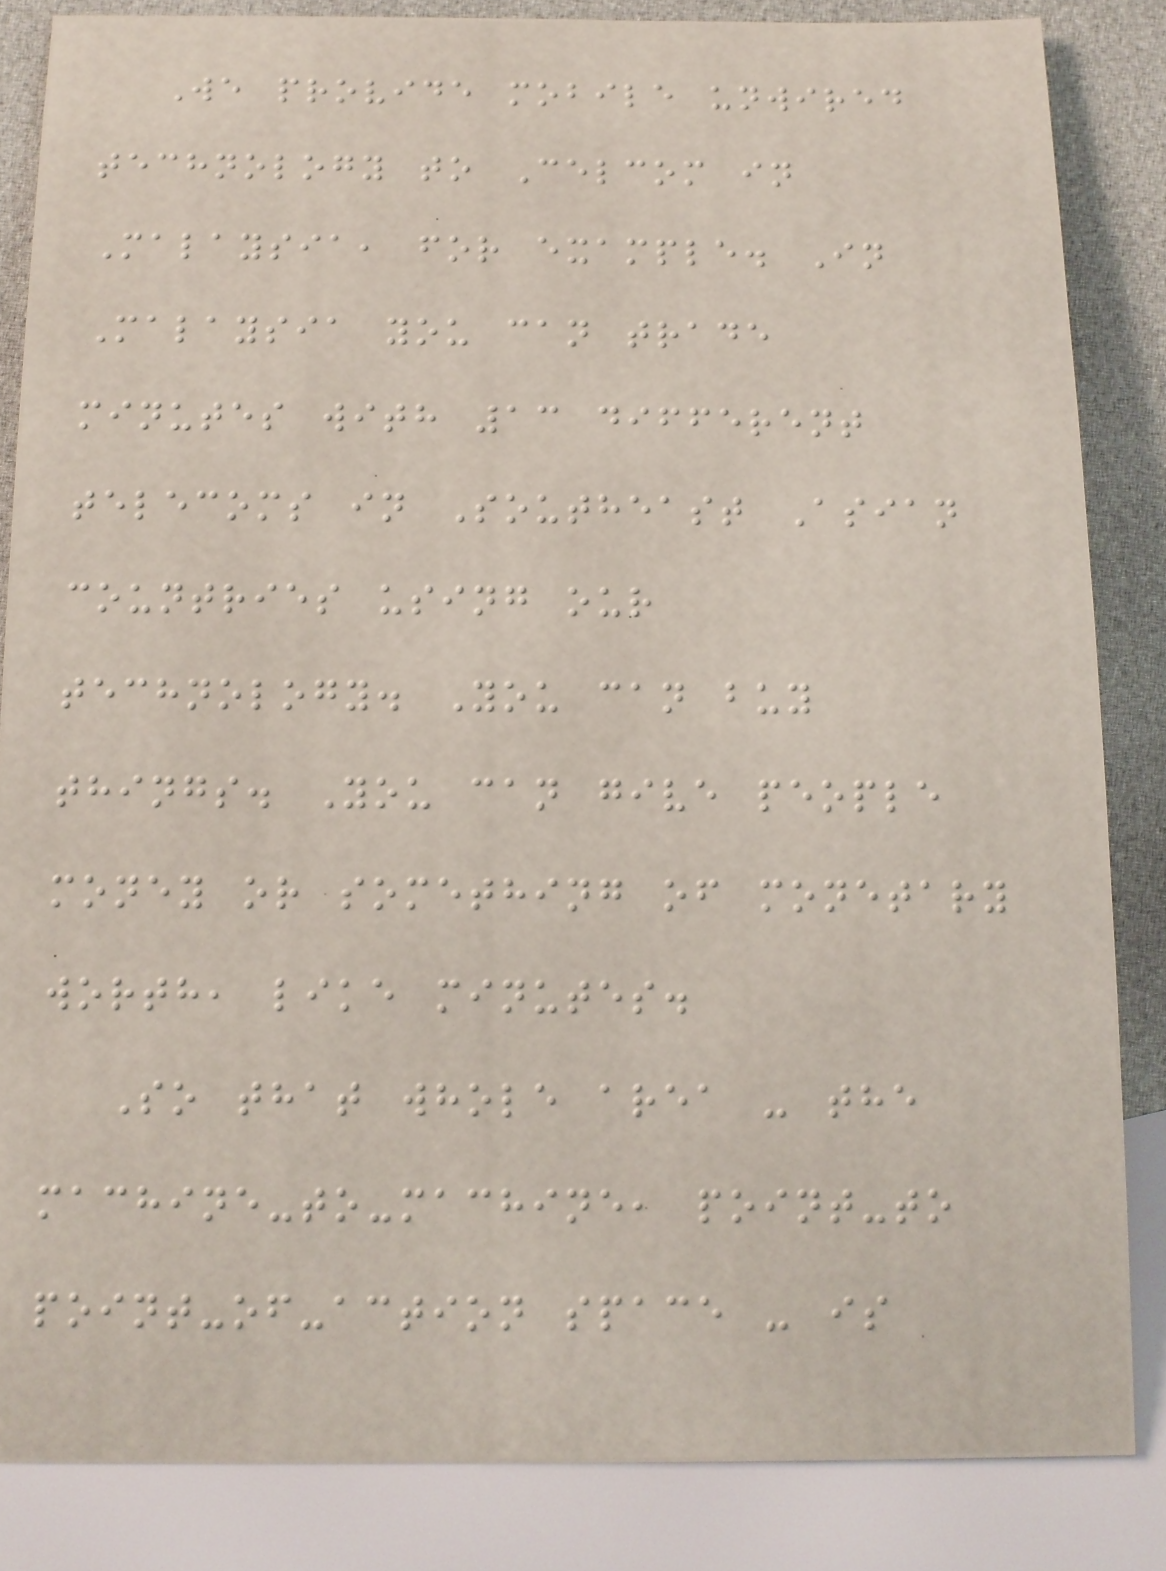We provide mobile unwired
technology to Celcom in
Malaysia, for example. In
Malaysia you can trade
minutes with 13 different
telecoms in Southeast Asian
countries using our
technology. You can buy
things. You can give people
money or something of monetary
worth, like minutes.
So that whole area - the
machine-to-machine, point-to
point-of-action space - is
